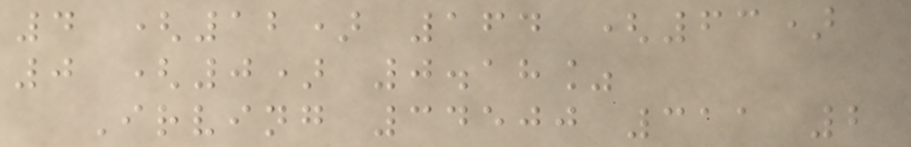4 (12) 164 (63)
0 (0) 0.18%
Irving 34500 311 2
